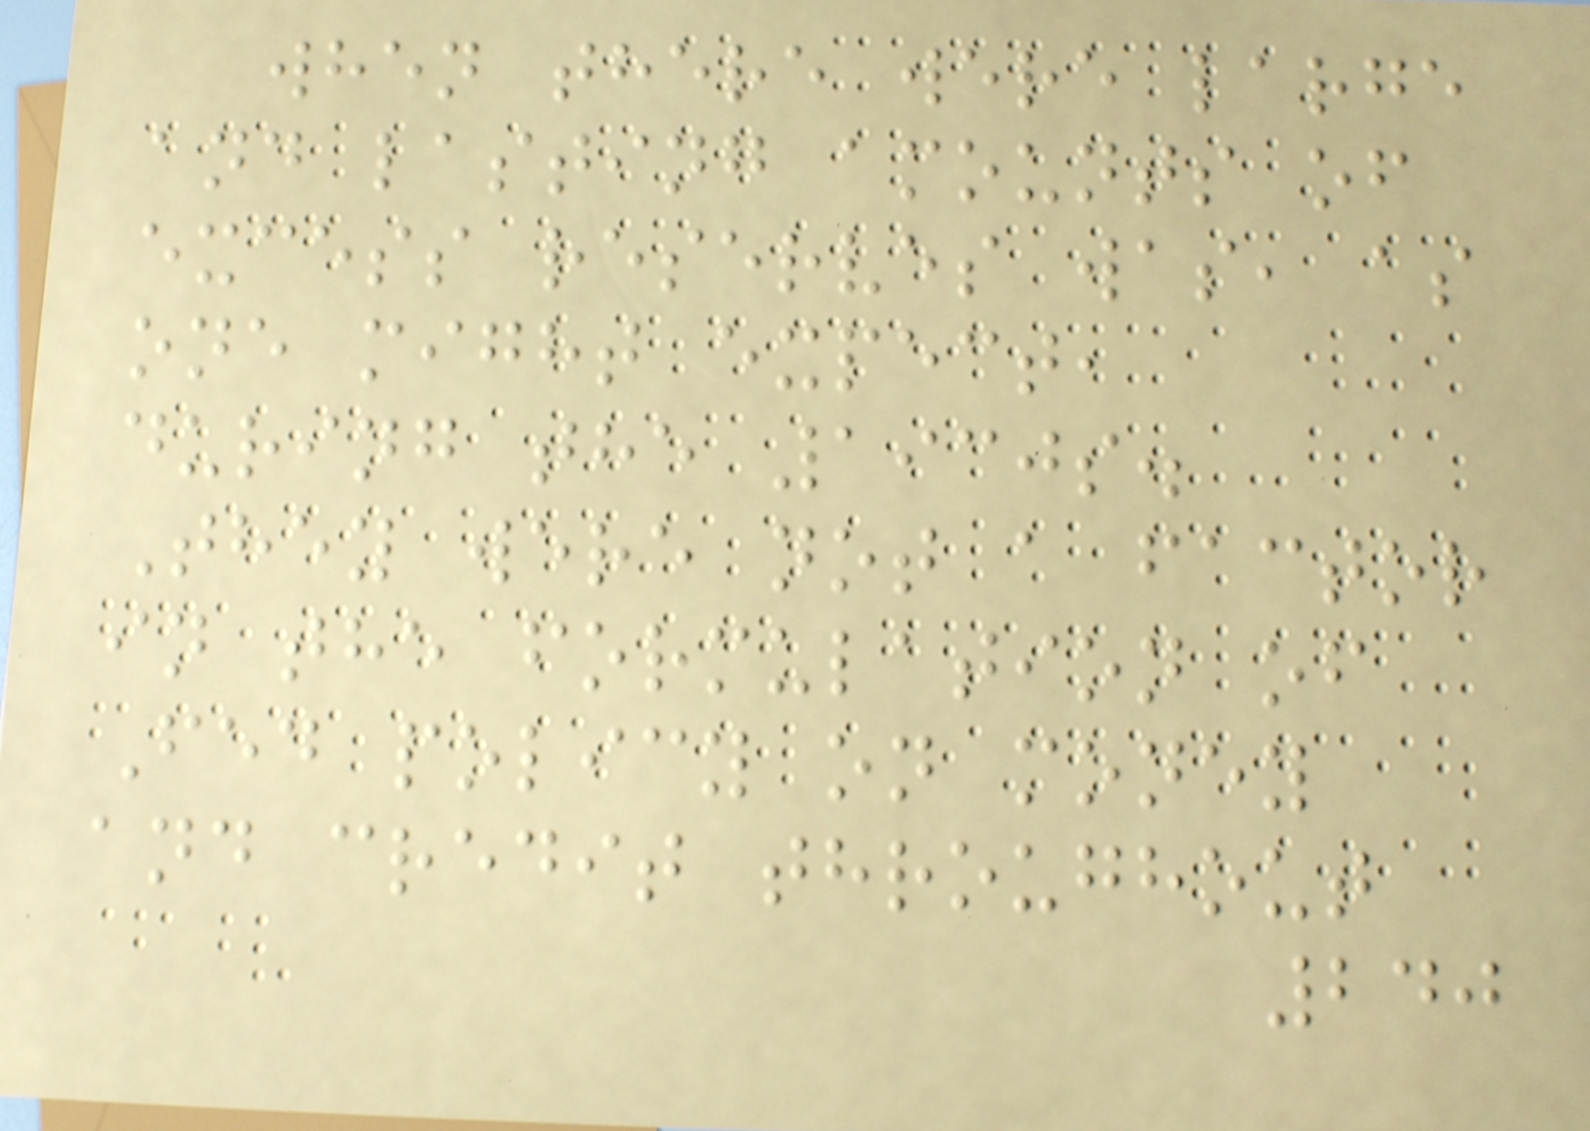when there were large
and lasting amounts of
excess reserves was, as
one might expect,
during the 1930s.
They were not a factor
in the formulation of
Fed policy on money
and credit throughout
240
